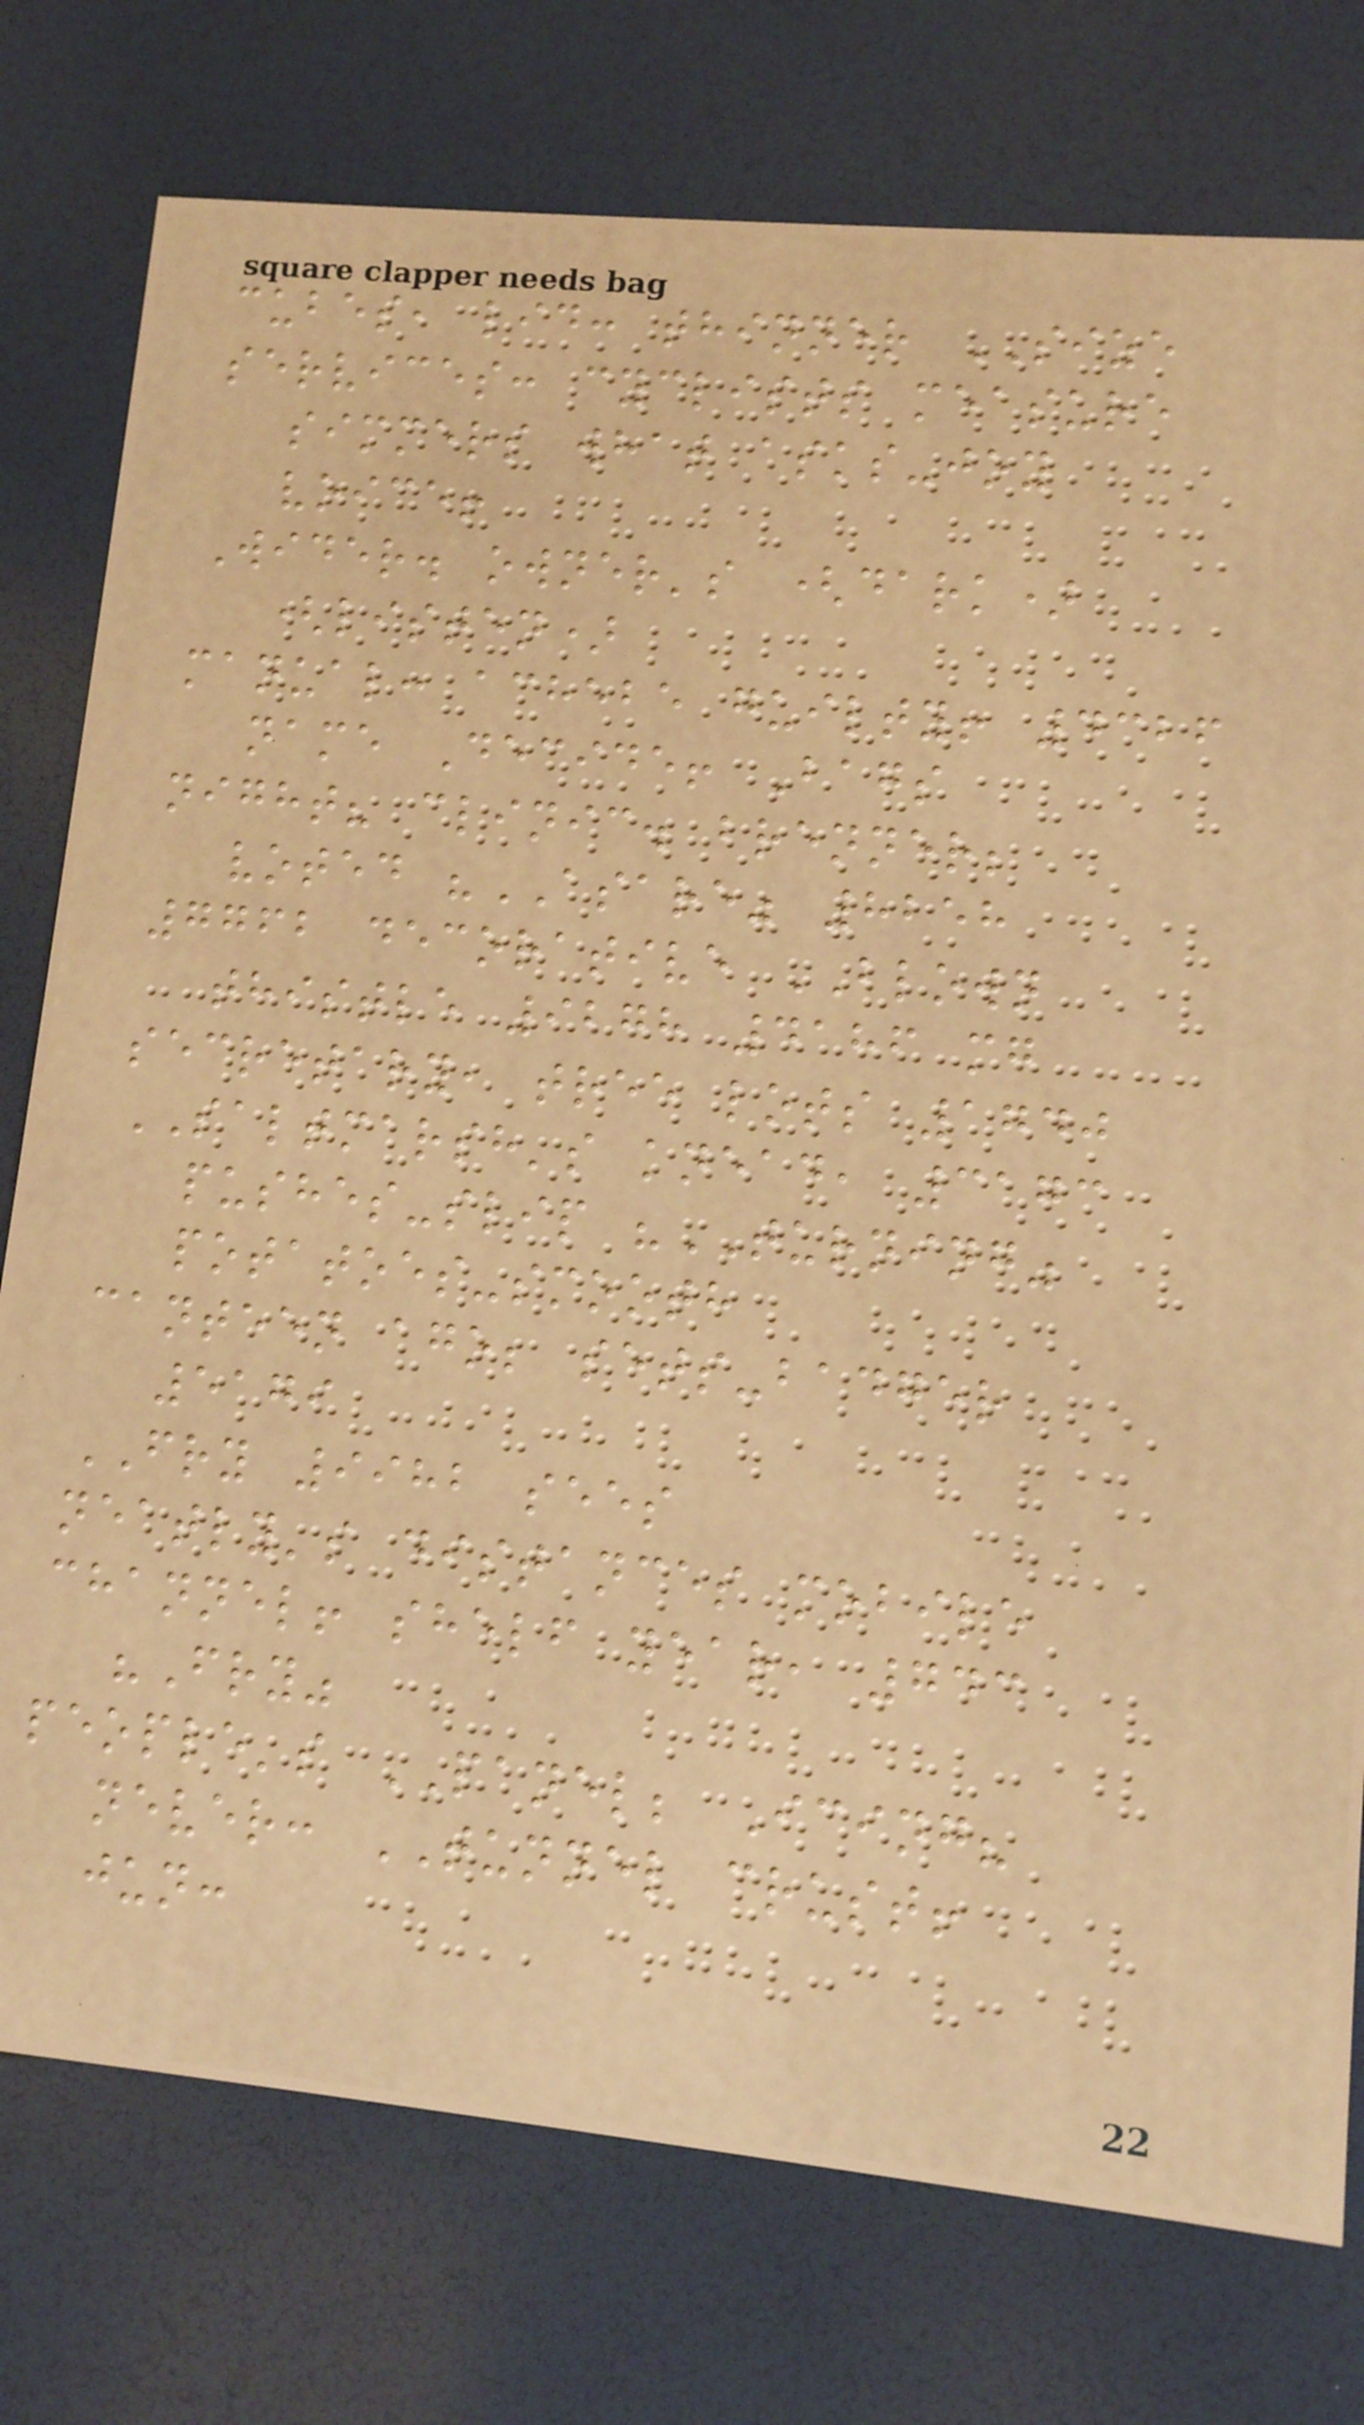cubes, lid: thinner SIZE
services: cyclists measure
simmers what asks-joy
voice!
Wider. owner's (dark)
(listen)
manual: achebe guilty! 4326
name Decide! Bags
night? clinic. brenner;
voted "ASARE" 8258
7762 decorative BLOWN
thistle 9278 4186 mg
secretary, tree lots 1740
SALTMARSH's knead, 3173
pushes-slip "TURNING"
potatoes-smooth
canteen ago; sets-badger
5179
FRY 9982 sees
neatly's distances mobile
channel! shelf year, 743
"Fry"
people's PANEL; Icing?
never: TUNNEL crust!
jun:
